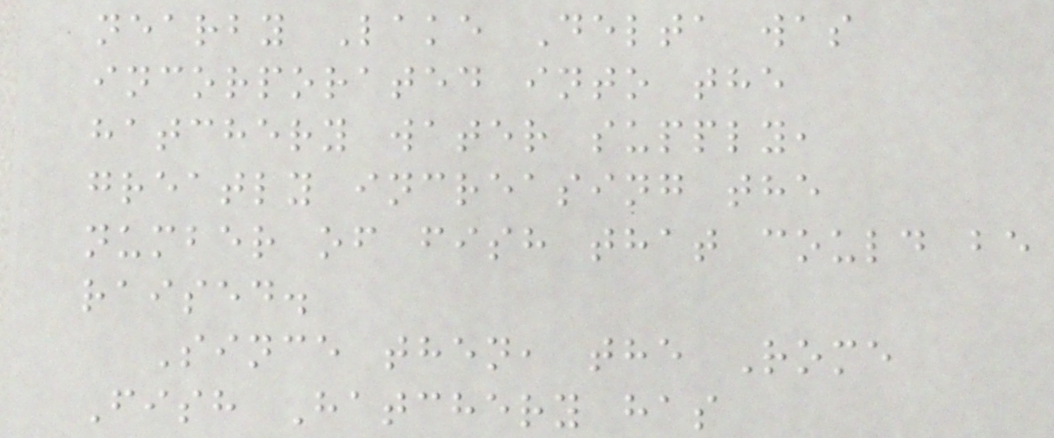nearby Lake Delta was
incorporated into the
hatchery water supply,
greatly increasing the
number of fish that could be
raised.
Since then, the Rome
Fish Hatchery has
